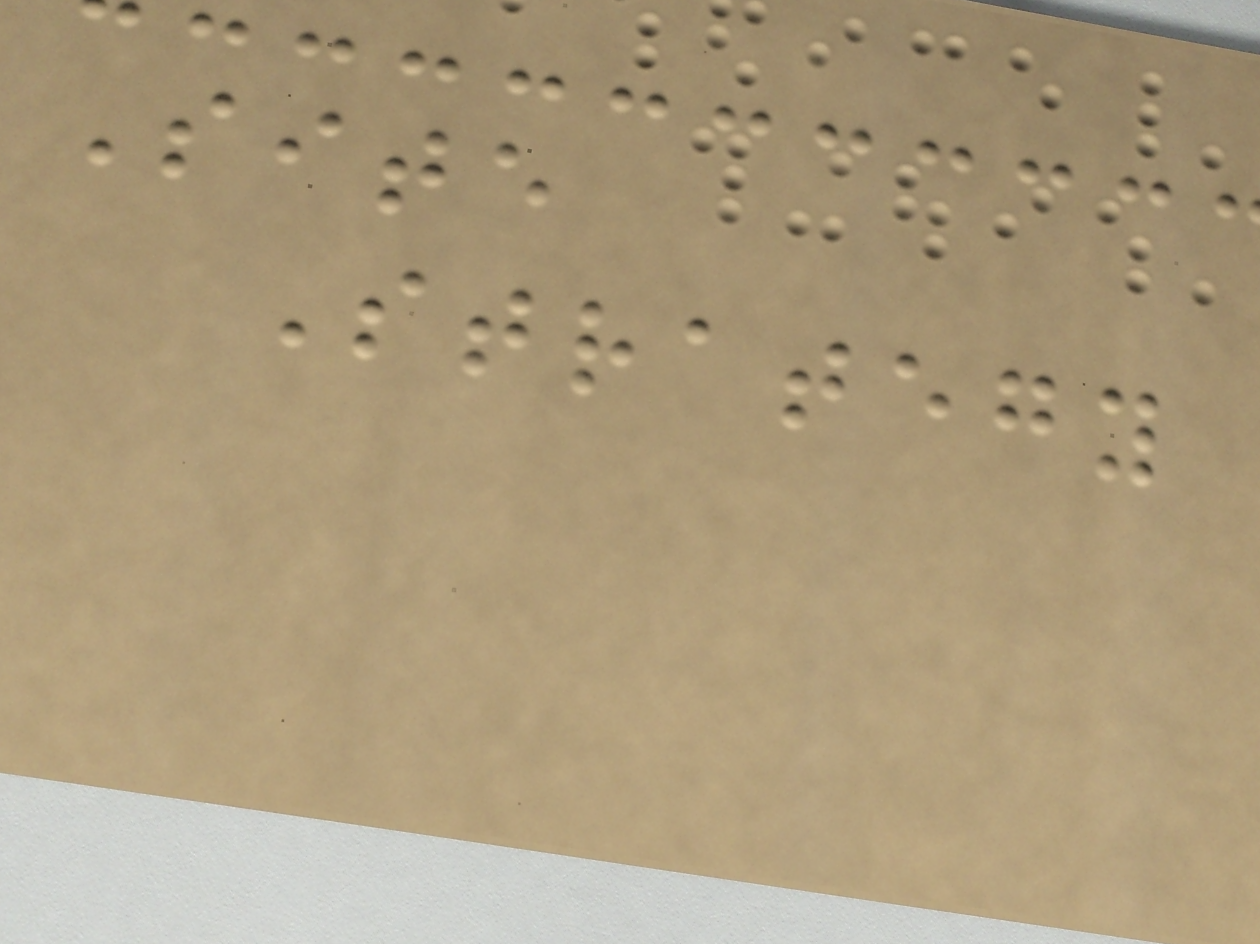Site
Strategy
